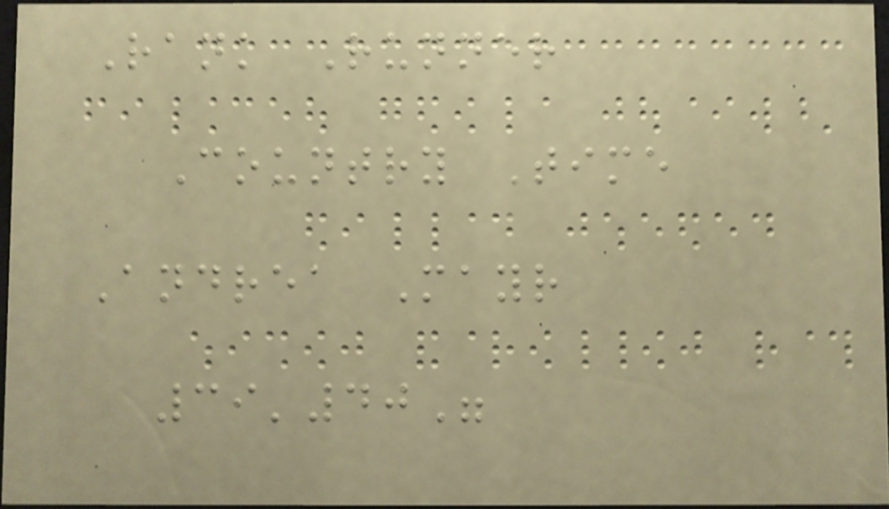Rank Runner
Country Time
Andrea Mayr
39'40"
